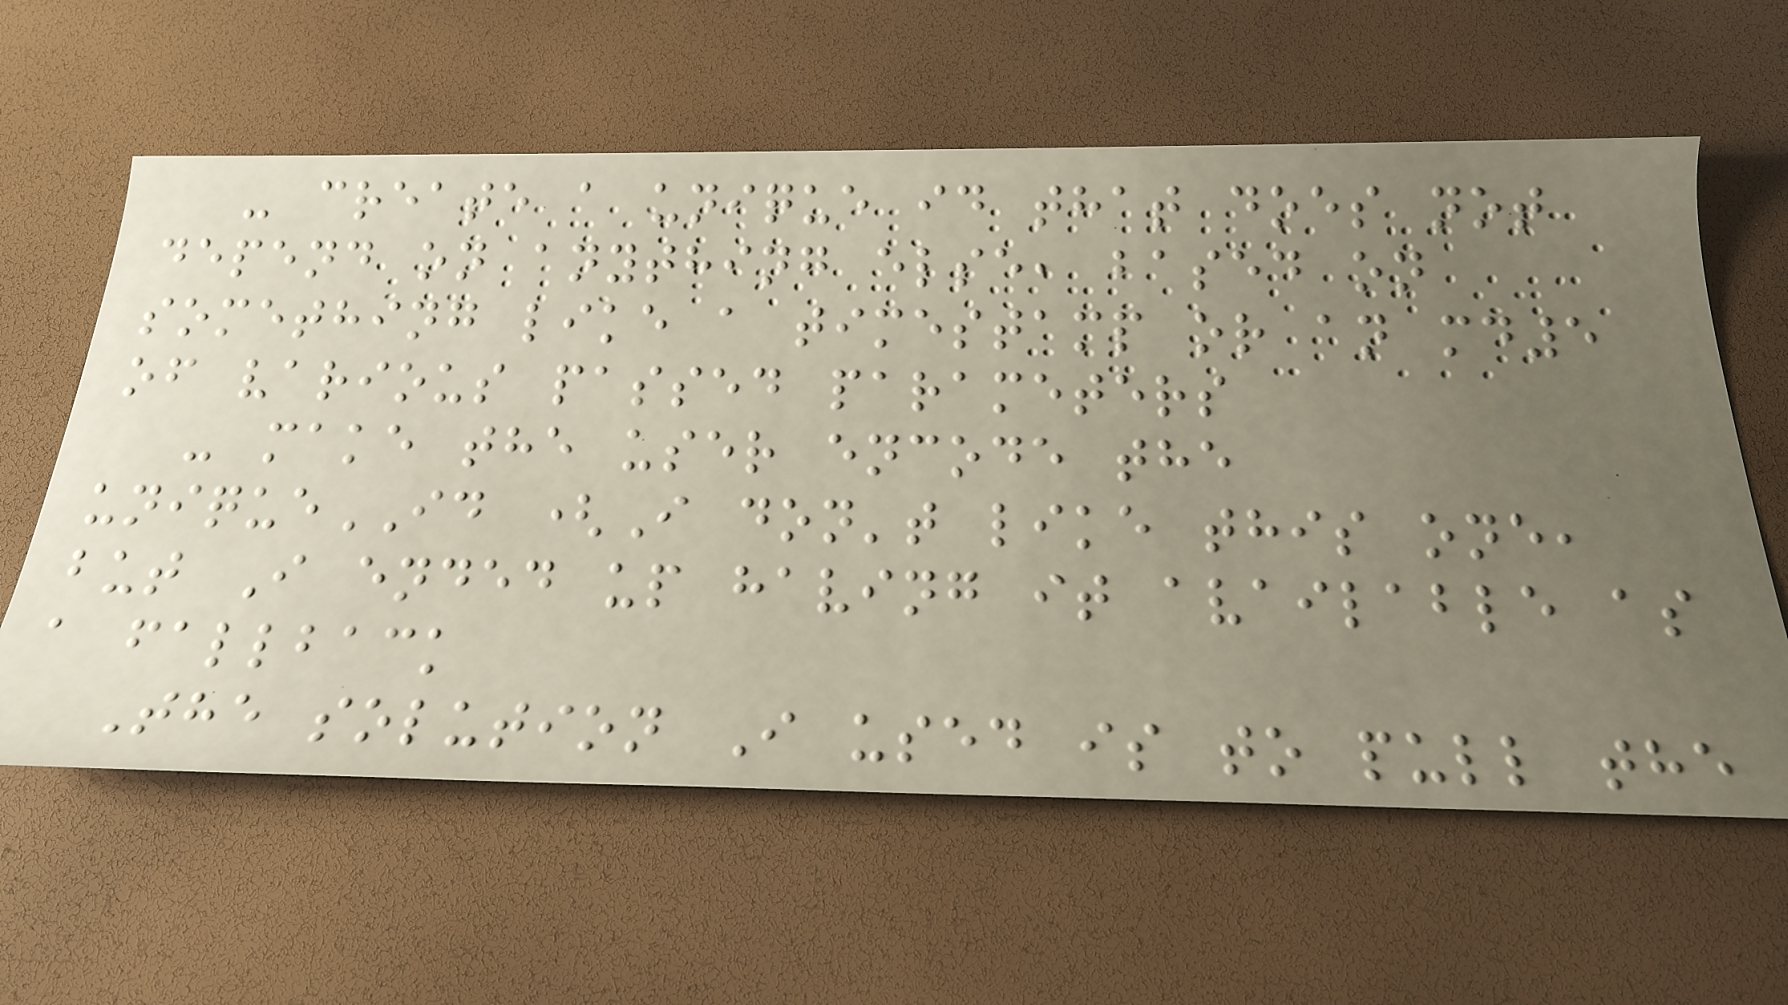- create a unique id that does not
depend on anything else, based on
something like a timestamp or an md5
of various passed parameters
- make the user encode the
uniqueID (I don't like this one,
but I ended up having it available as
a fallback
The solution I used is to pull the
